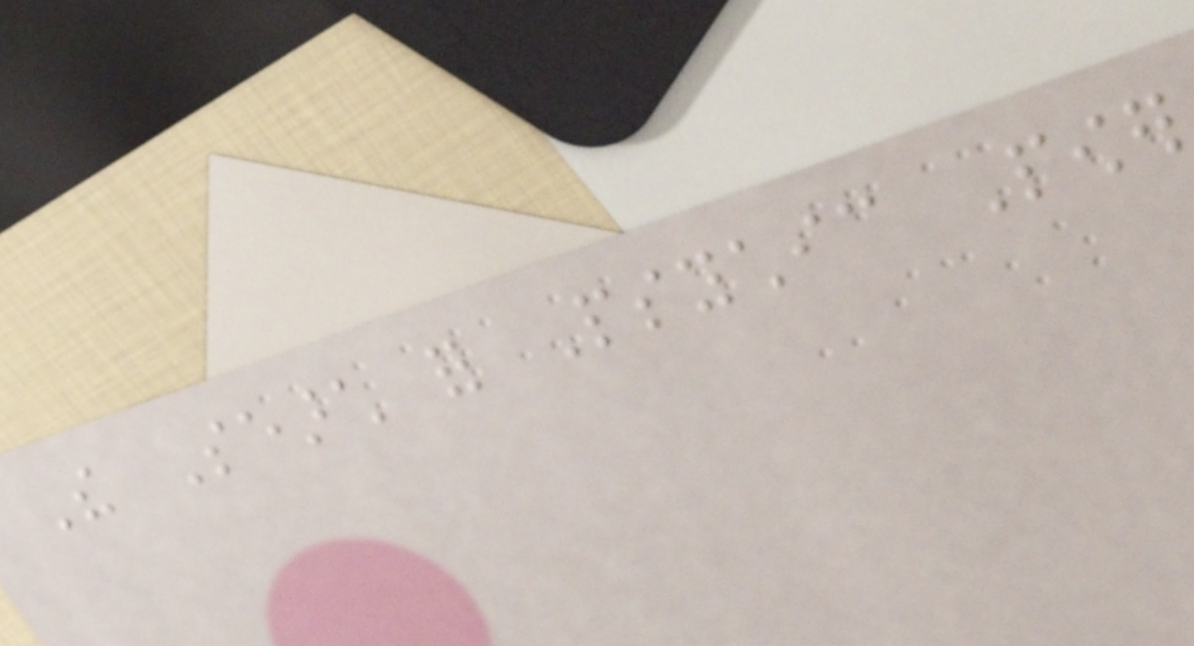The Search for Psychic Power
